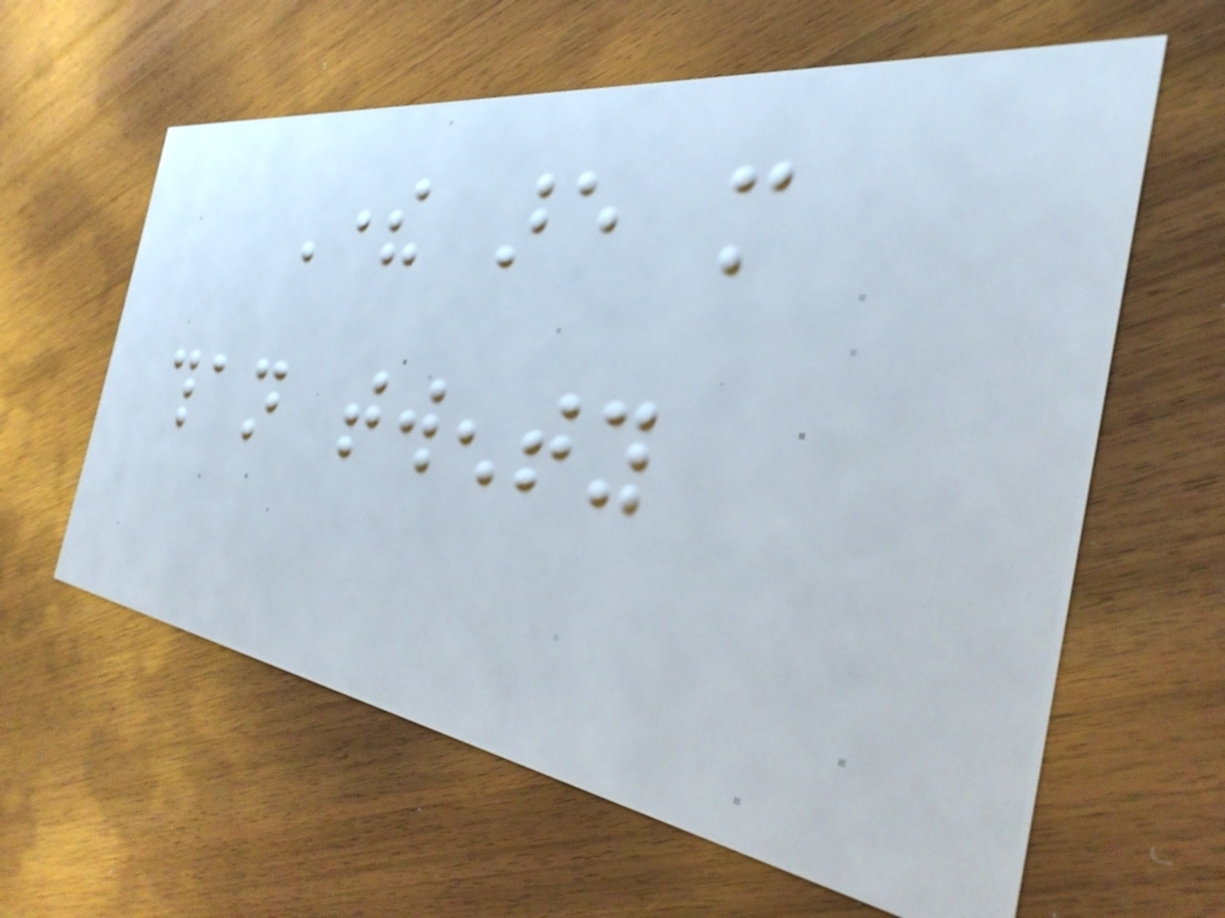There are more
than twenty
